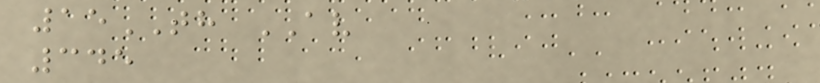15TH AV
345
